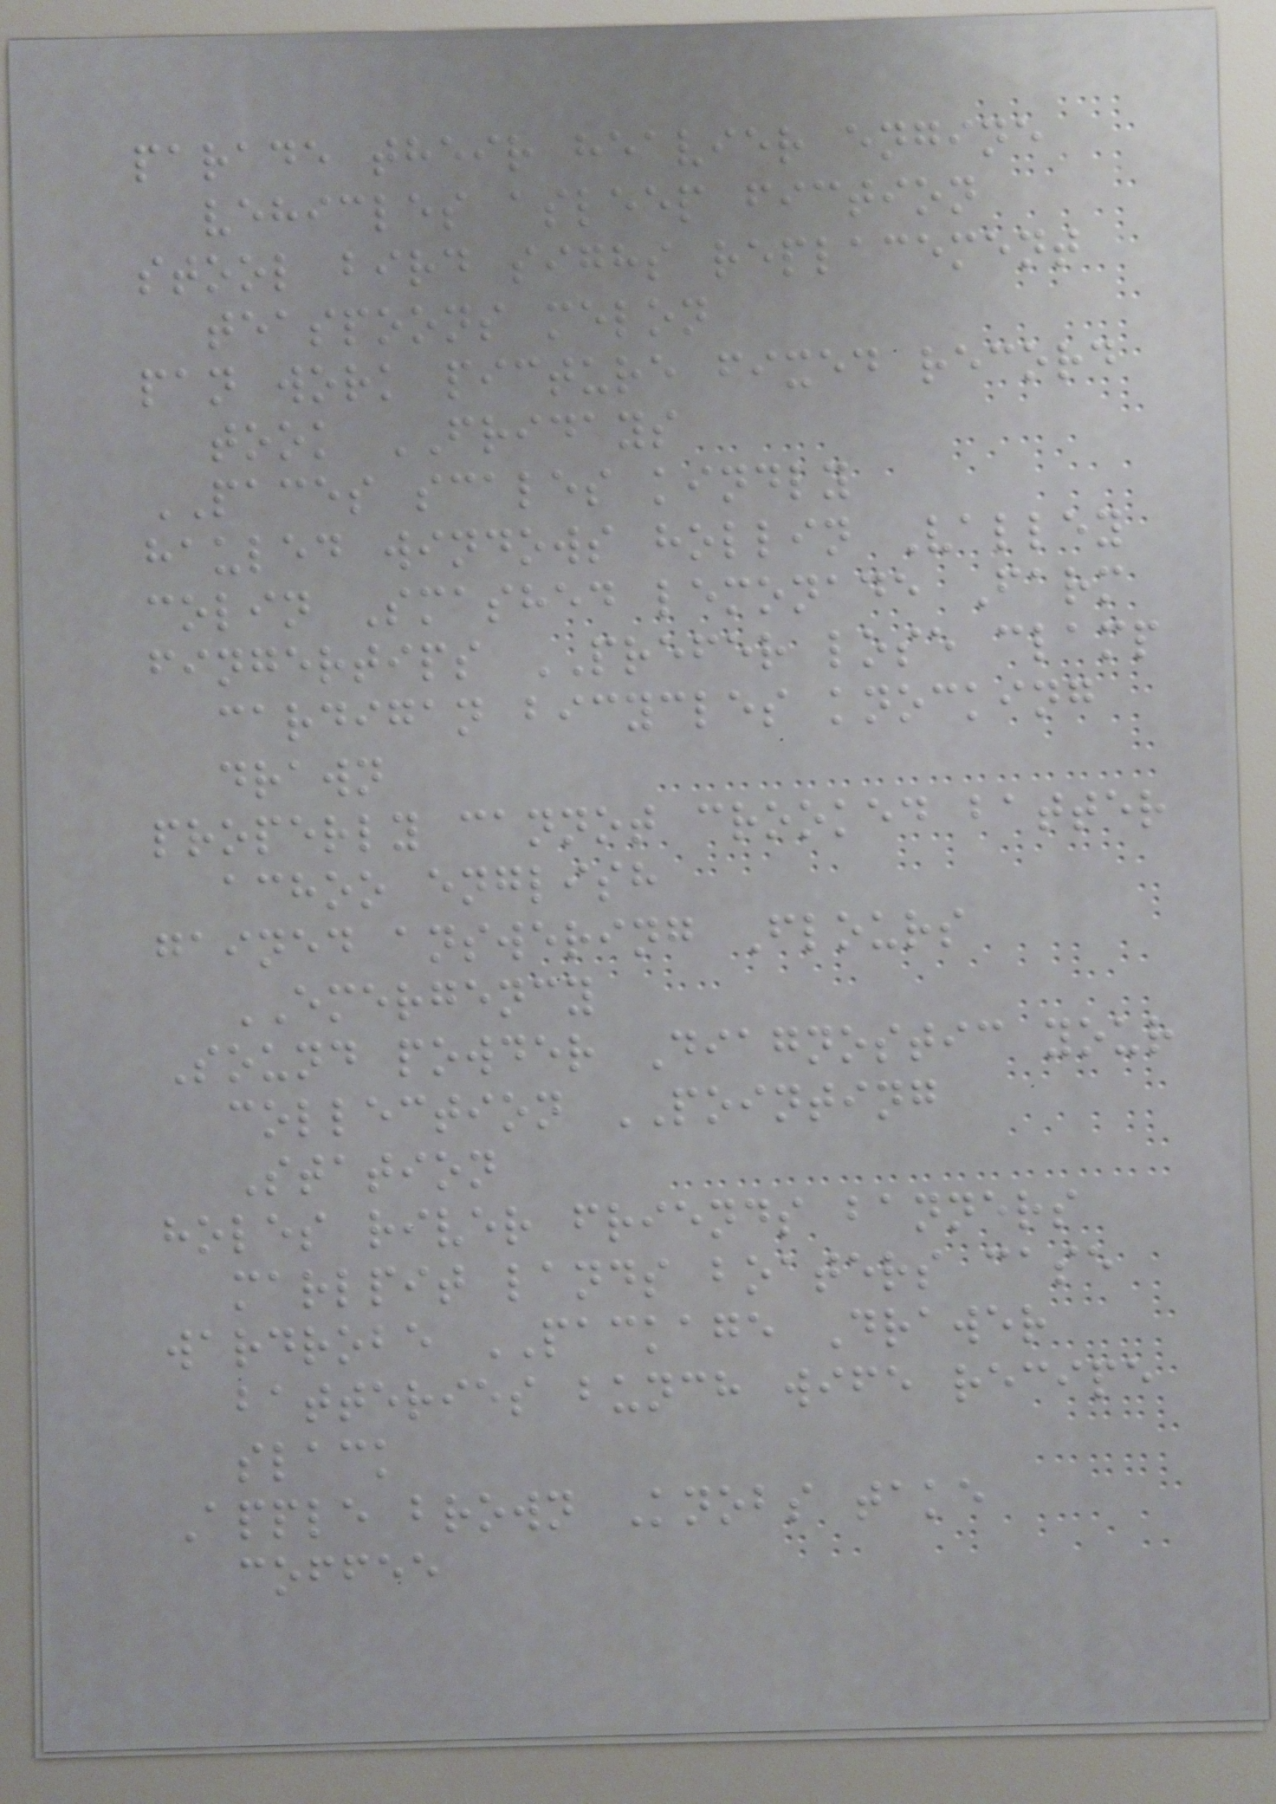parade their heavier engine
vehicles asleep fiction
stool bird sighs replacement
teaspoons melon
pan work picture fixed record
took FRIDAYS
PACES scales kindly
hauled windows hollin Valley
colin Smashed lemonade Farm
fingertips PREFER lose clamp
cardigan bicycles knocking
drawn
properly cannot crooked batter
achoo english
gained answering Flours
EMERGENCY
Sound powder Diagnostic your
collection POINTING
Station
holes river friends banners
marlpit lands boaters case
wardrobe PACKAGE Drawer
batteries bunch wife recipe
slack
Apple brown Knobs take
coffee
